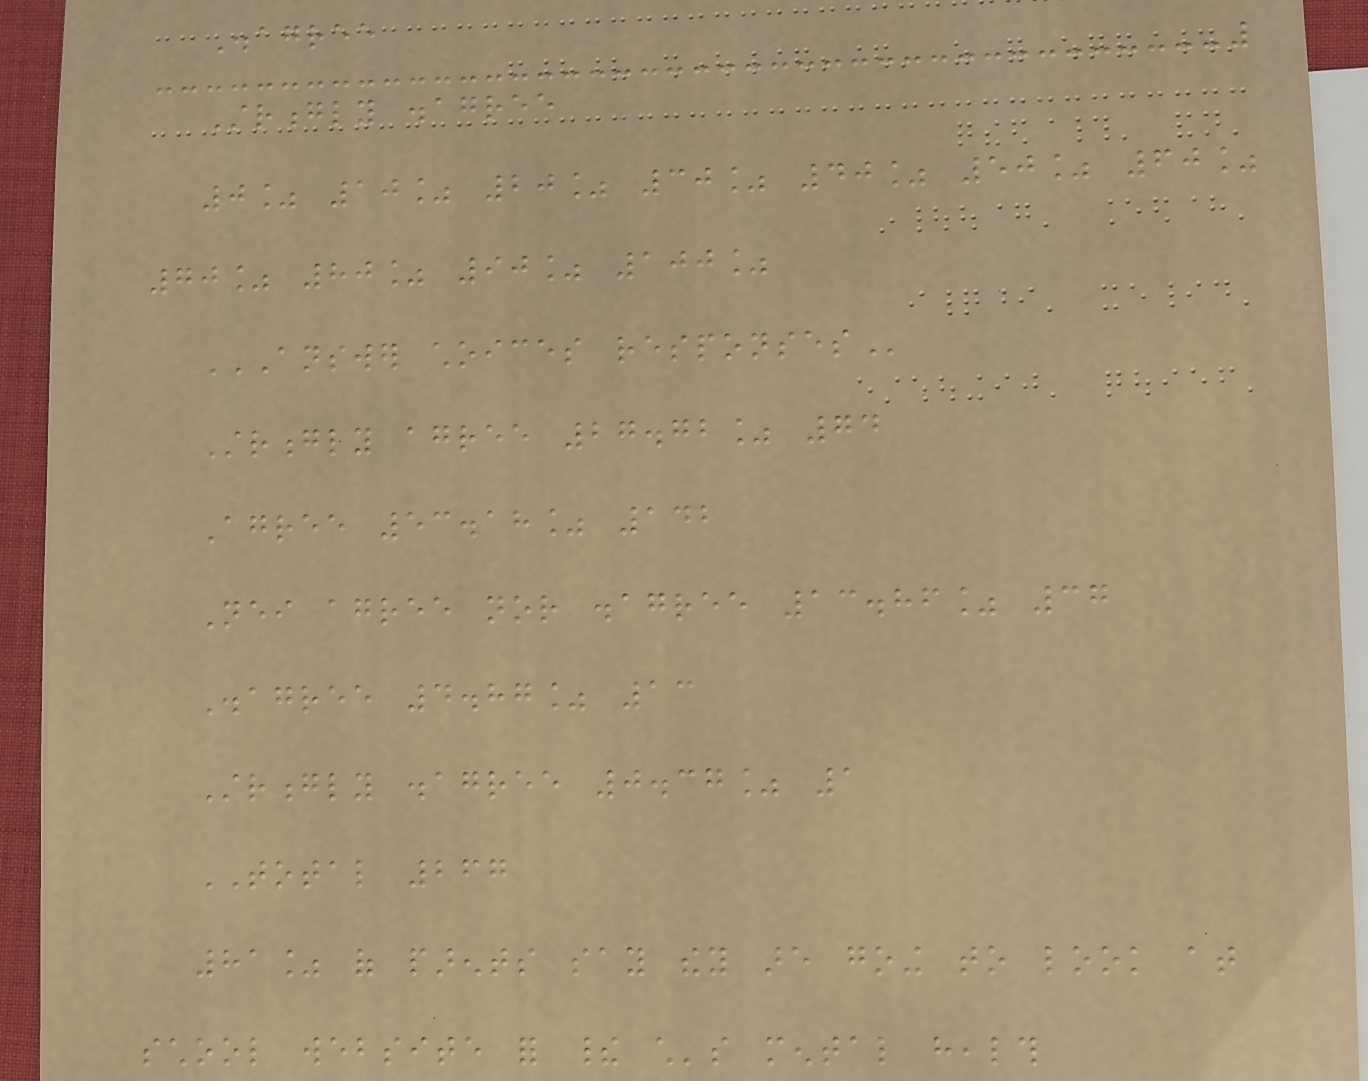Disagree
Strongly disagree
0% 10% 20% 30% 40% 50% 60%
70% 80% 90% 100%
ANSWER CHOICES RESPONSES
Strongly agree 27.72% 74
Agree 53.18% 142
Neither agree nor disagree 13.86% 37
Disagree 4.87% 13
Strongly disagree 0.37% 1
TOTAL 267
81% of parents say they are going to look at
school website for their child's mental health
